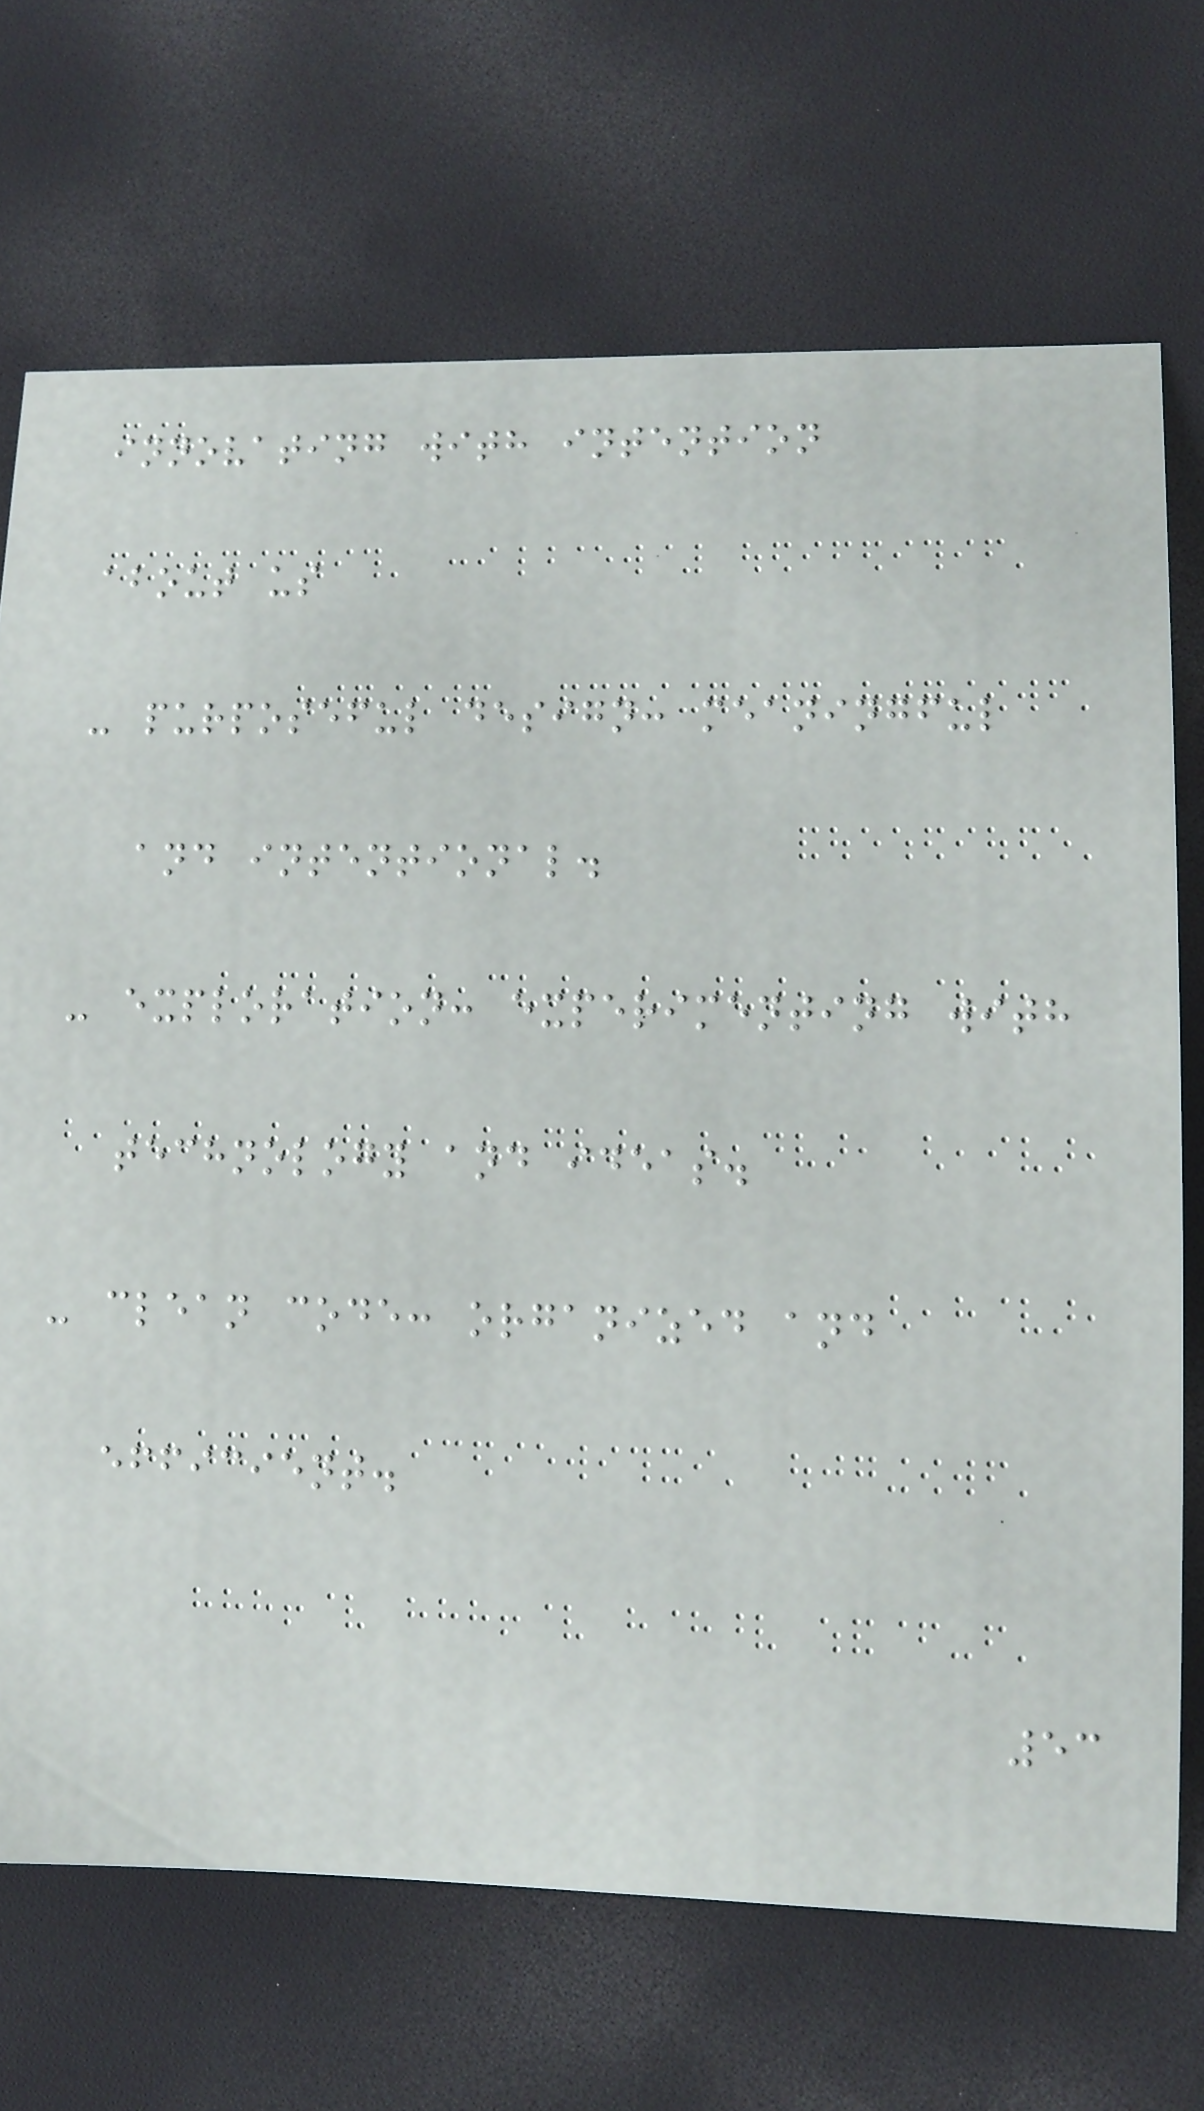innovating with intention
about us
- purposeful design: meaningful
and intentional.
- exploration: experimenting with
technology and ideas.
- clean code: organized and
efficient.
53
